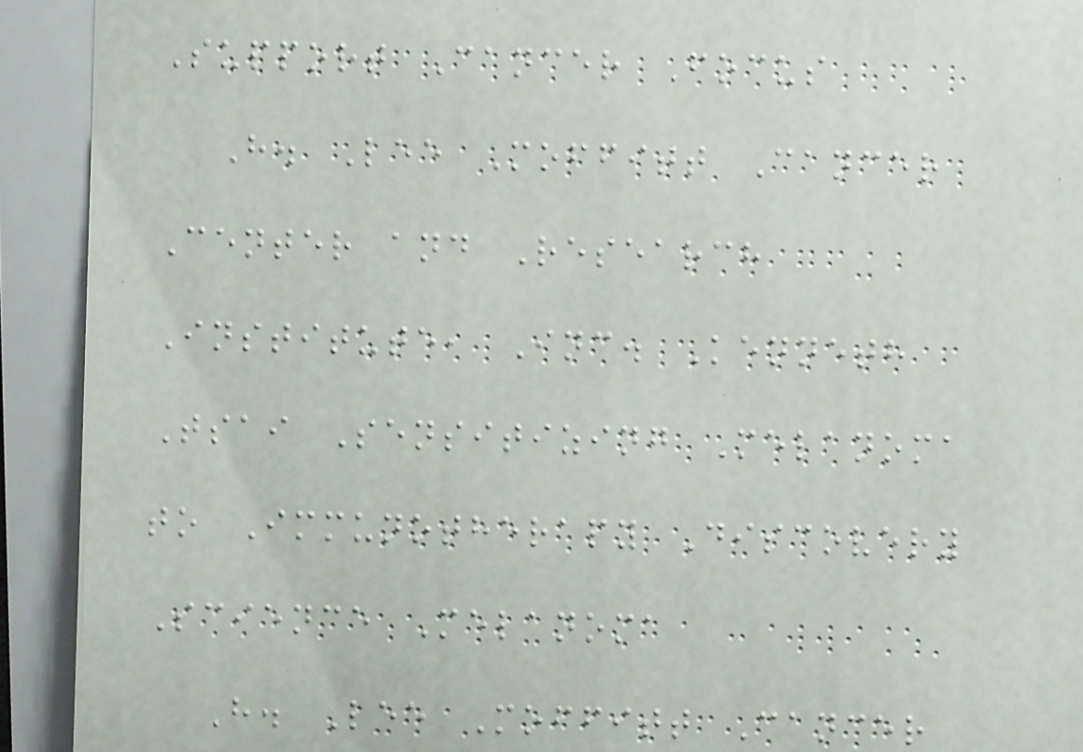Support Cancer Focus
H. Lee Moffitt Cancer
Center and Research
Institute, Inc. Kenneth
Tsai Sensitizing Melanoma
to Immunotherapy Discovery
Science Melanoma
H. Lee Moffitt Cancer
